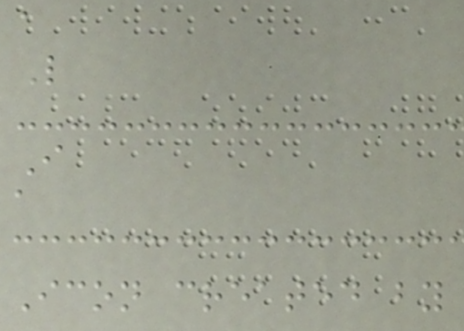a
L
I
a
Icon created by
